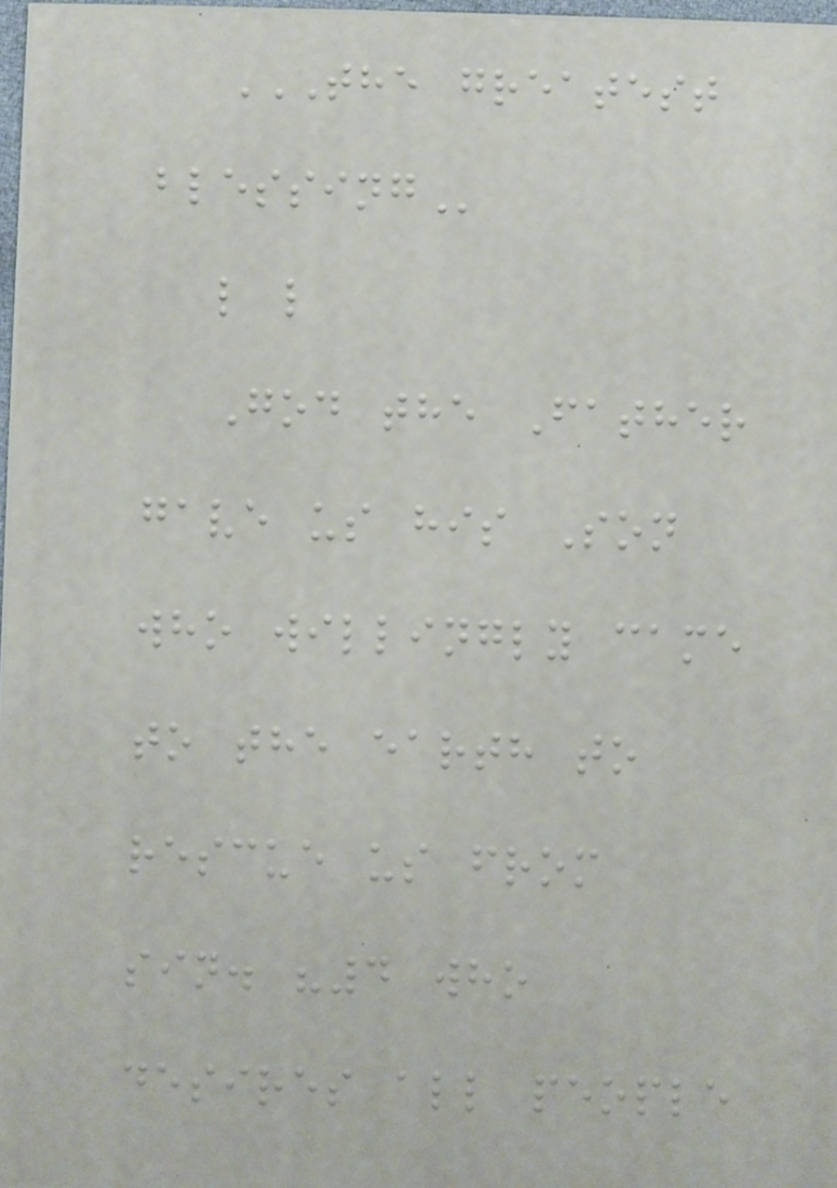THE GREATEST
BLESSING
l l
God the Father
gave us his Son
who willingly came
to the earth to
rescue us from
sin. "4 who
desires all people
